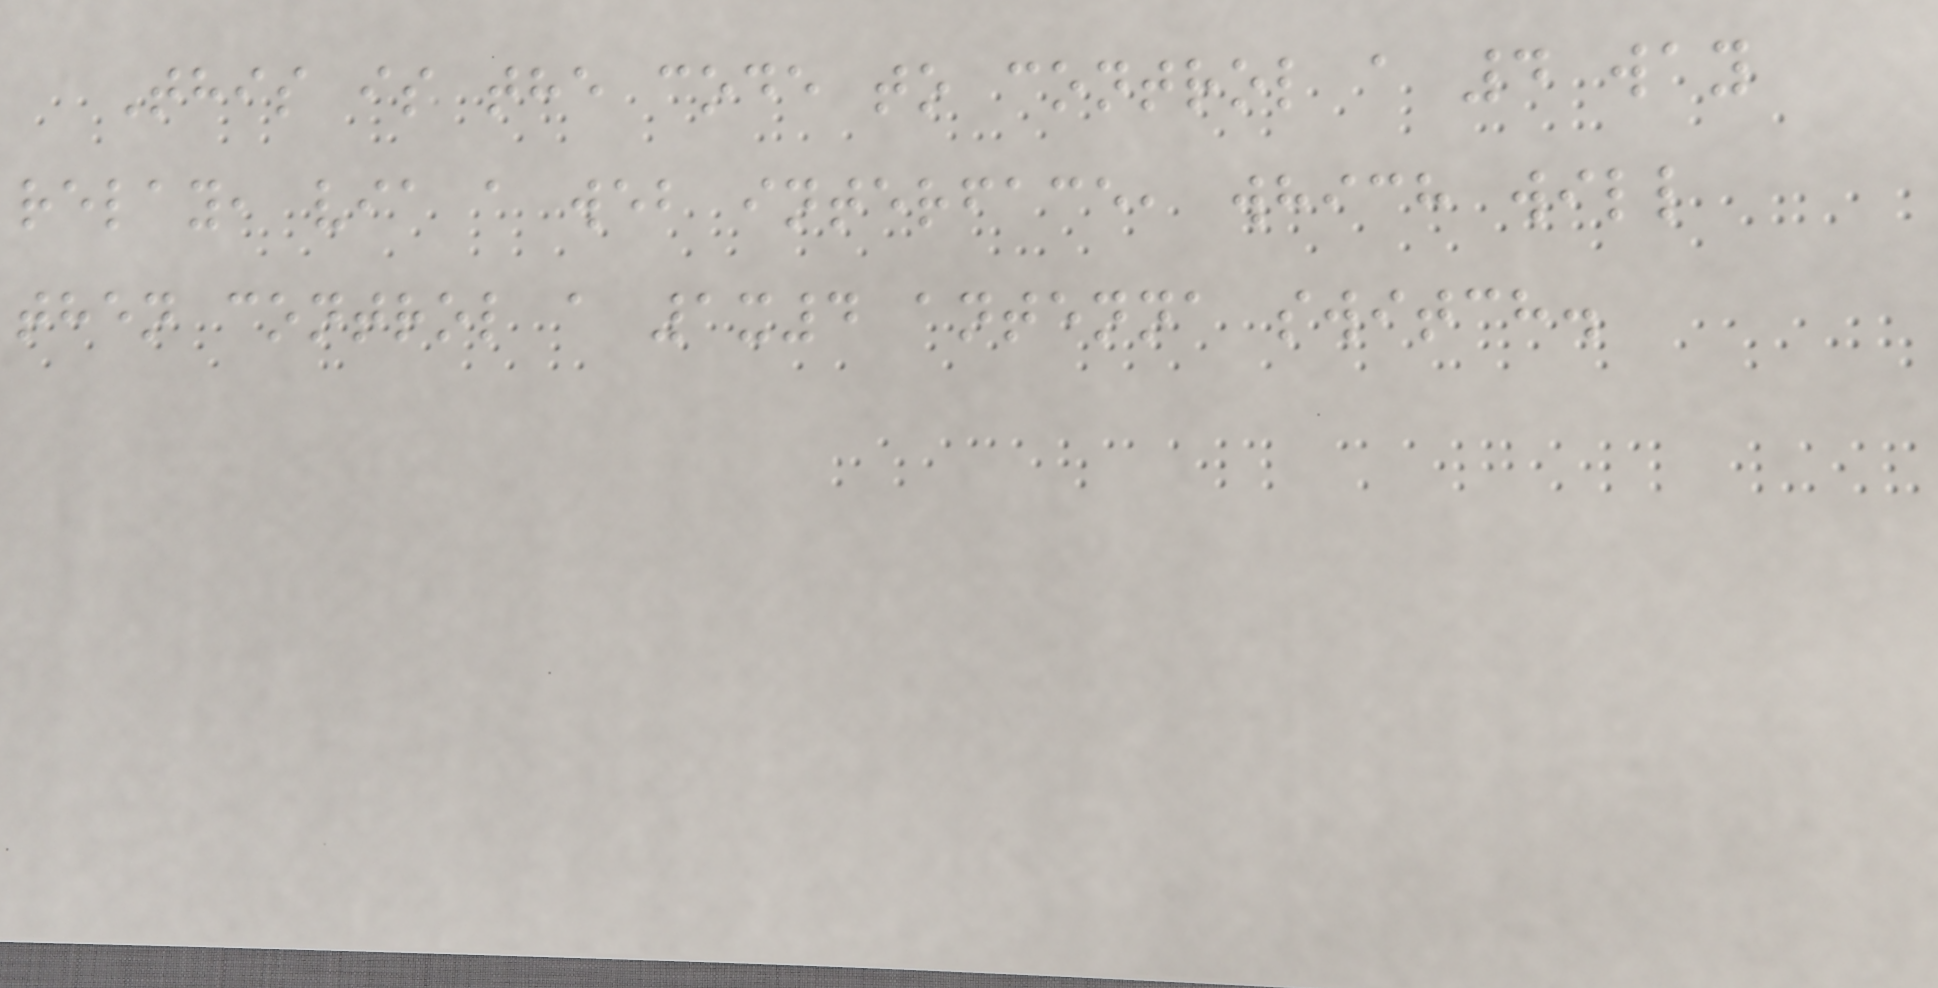This is the code to control a 4 way
relay, via a web interface, which will
then control a 1x4 antenna switch.
